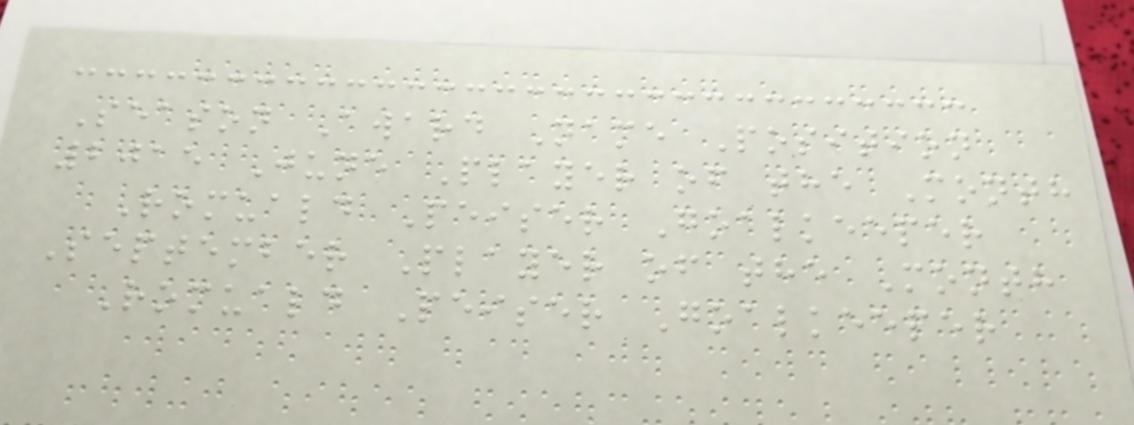Season Award Name Position
2015 June Player of the Month
Romuald Peiser Goalkeeper
September Player of the Month
Romuald Peiser Goalkeeper
